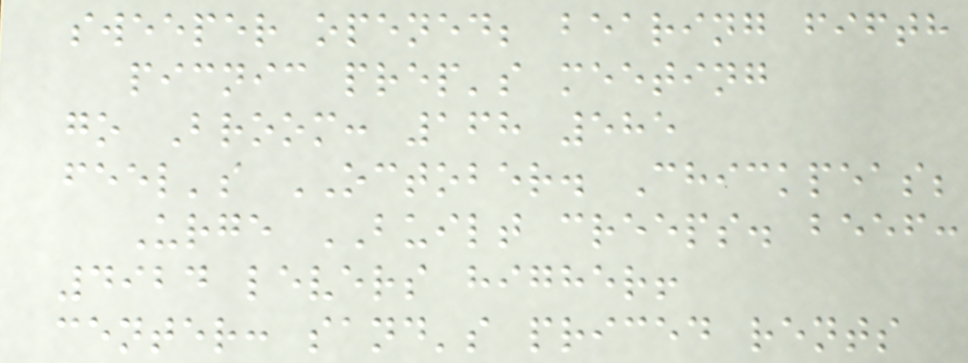sweeper opened; bearing fifth
picnic prep's meeting
go Broom: 168 585
feel's OCTOBER. Chickpeas;
Urge BUILT creeps. beef:
4924 levers higher!
center: sand's priced rents
